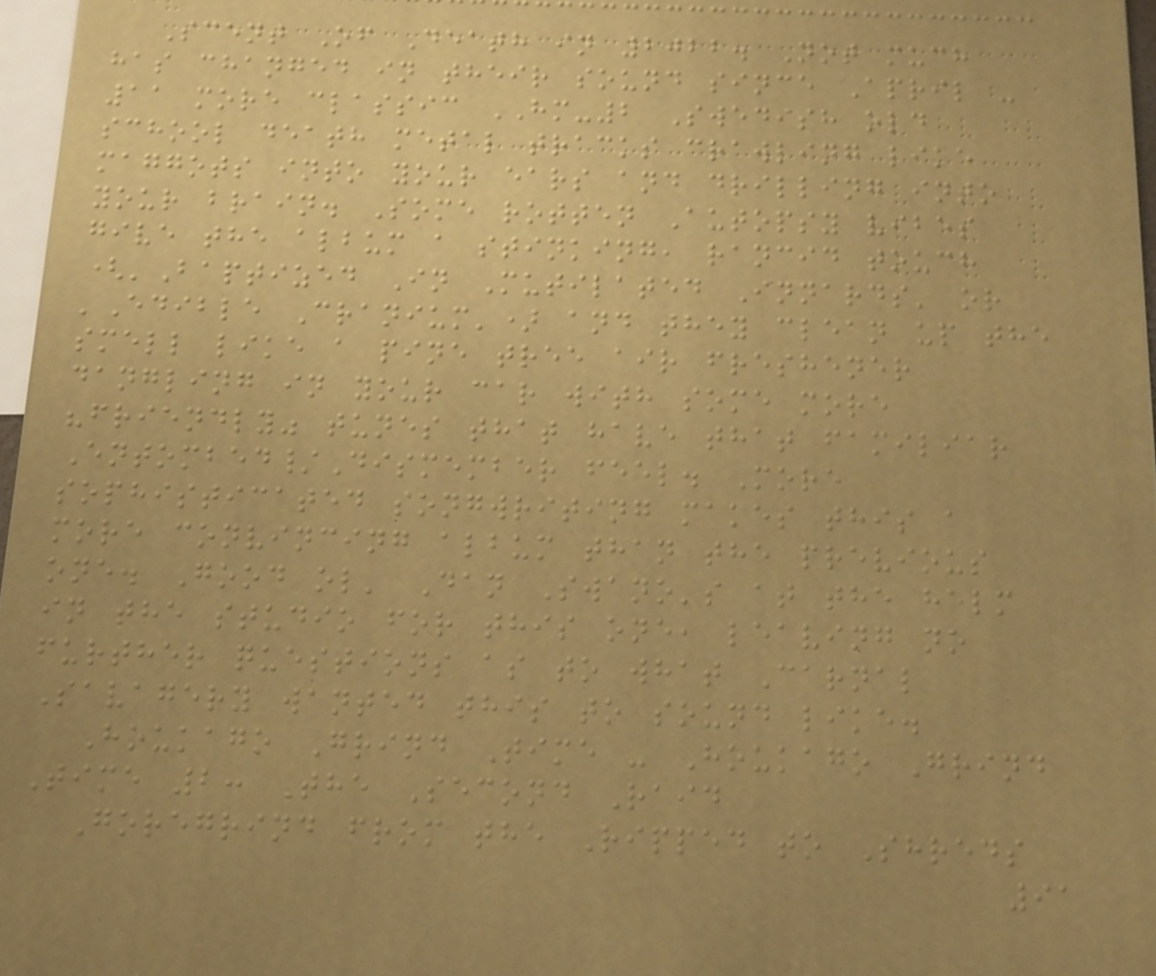Scent Of Death in 2022. Not much
has changed in their sound since April -
11 more classic HM-2 Swedish old
school death metal tracks crawling like
maggots into your ears and drilling into
your brain. Some rotten Autopsy vibes
give the album a stinking, rancid touch
('Baptized In Mutilated Innards' or
'Edible Cranium') and they clean up the
smell like a pine tree air freshener
dangling in your car with some more
"friendly" tunes that have that familiar
Entombed/Dismember feel. More
sophisticated songwriting makes this a
more convincing album than the previous
one. Good ol' Dan Swano's at the helm
in the studio for this one, leaving no
further questions as to what Carnal
Savagery wanted this to sound like.
Houkago Grind Time - Houkago Grind
Time 2: The Second Raid
Goregrind from the Ripped to Shreds
91
